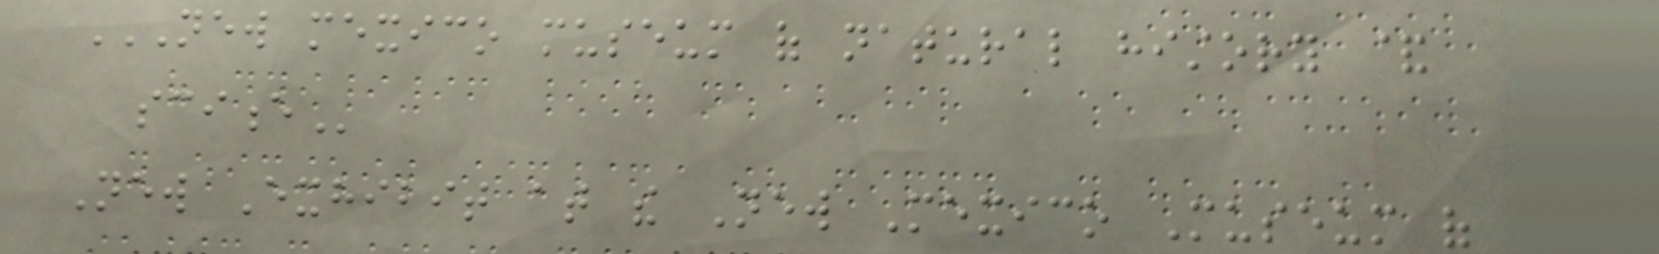NEW MEXICO MUSEUM OF NATURAL HISTORY &
SCIENCE
New Exhibit at the New Mexico Museum of
